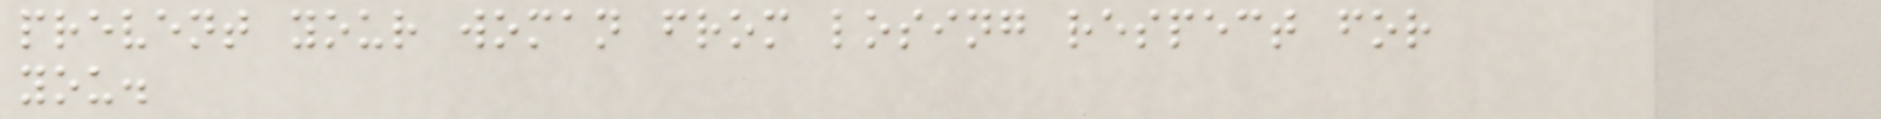prevent your woman from losing respect for
you.
